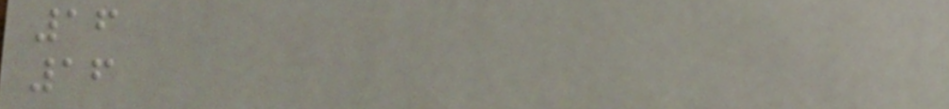16
16
